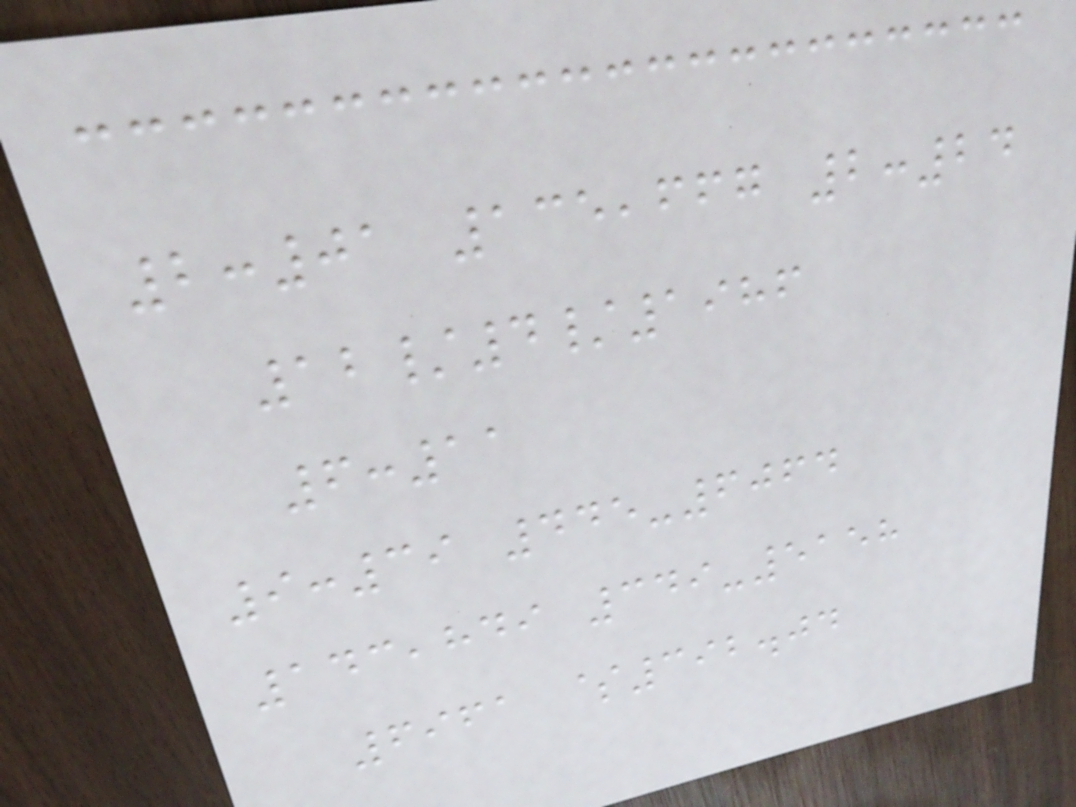2:01 135,667 2:24
12/4/1986
6:11
9:39 445-6064
143,849 349-5158
6961 $392.04
